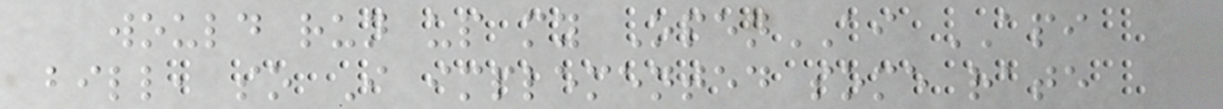would run up my OpenAI API
bill, so I implemented some rate
